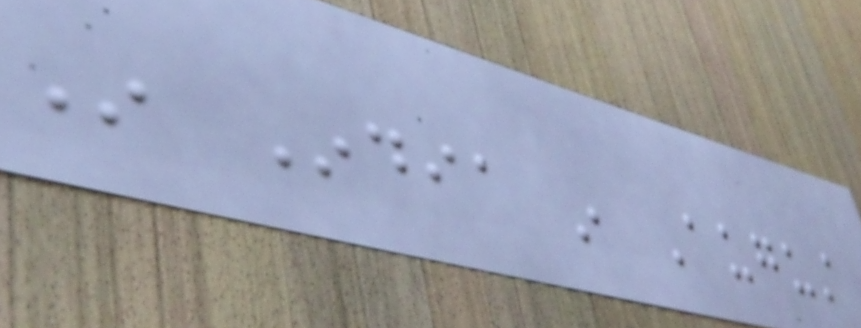In India in August
